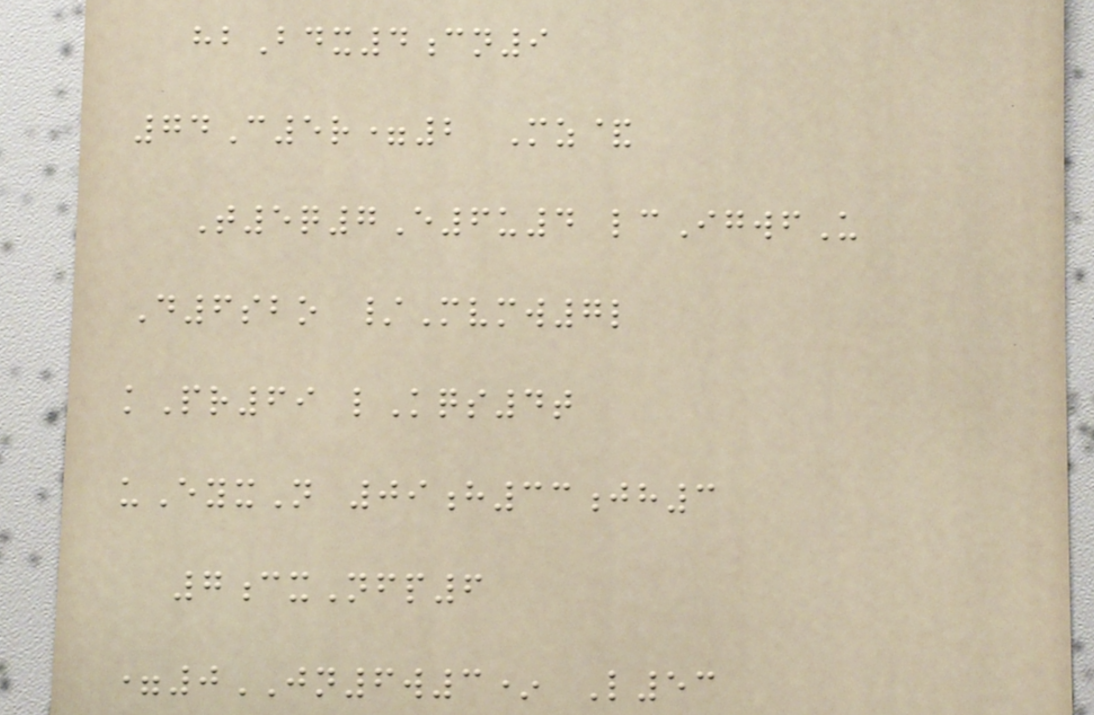hbBdx4cn9
74C5r=2 Mz&
T5q7E6u4 lcIgwfU
D6sbo /Mvmw7l
kPr69 lKqs4t
uEyxN 09h33jh3
7cxNfp6
=0JN6w3* L53
